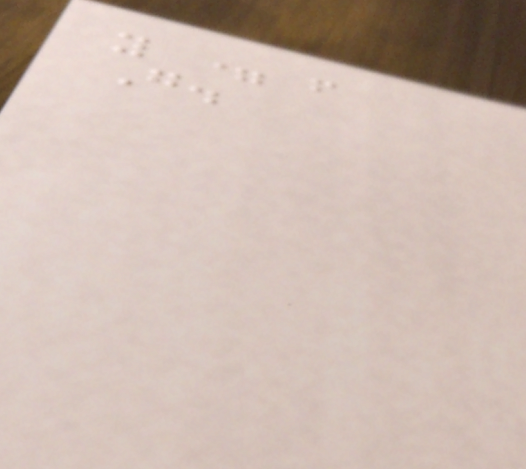y = f
G.
